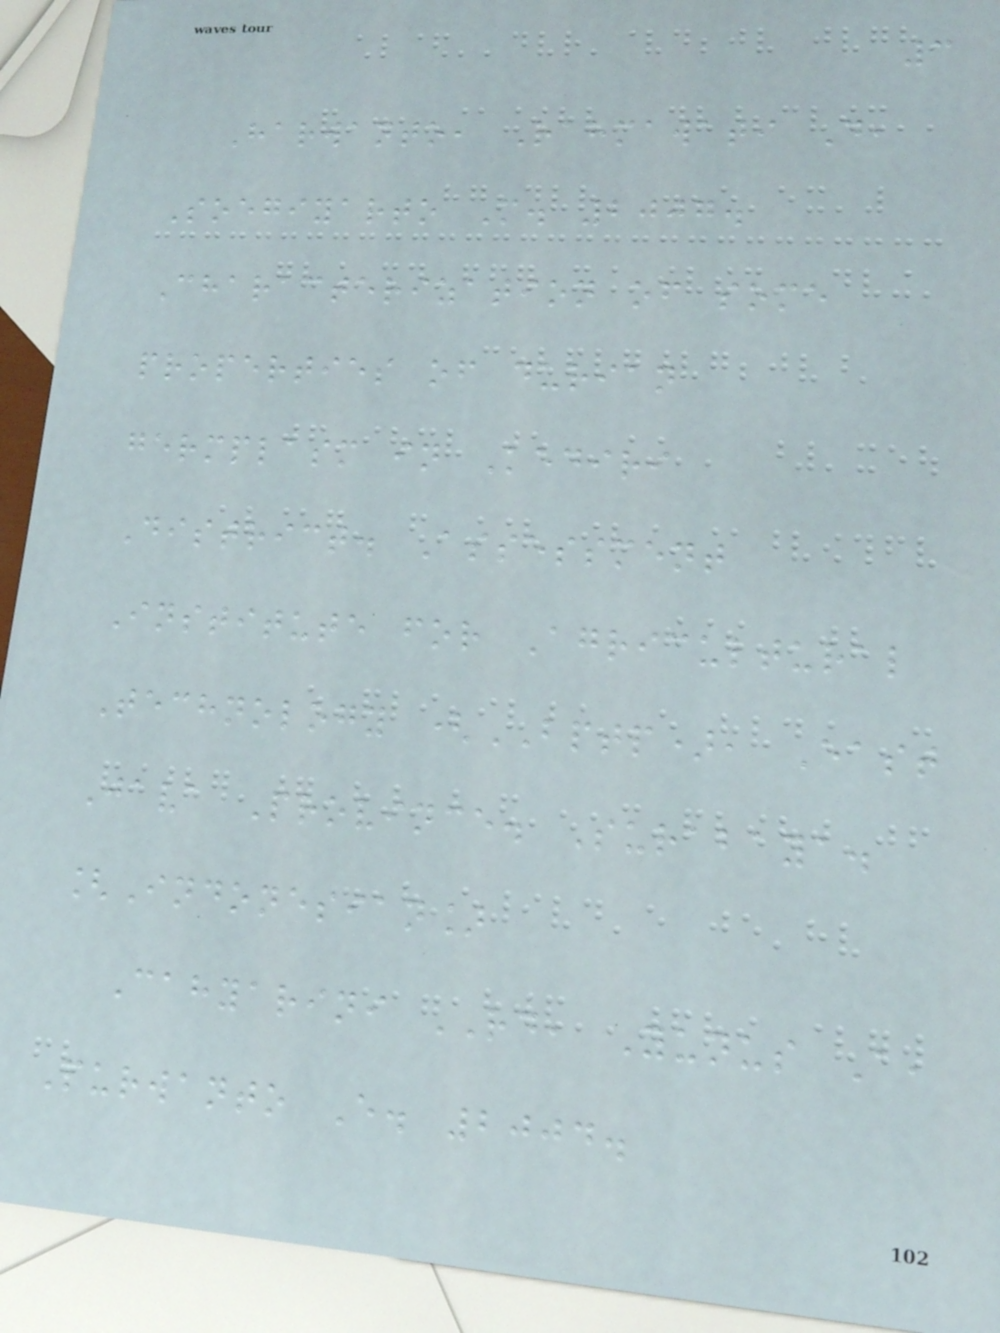3
Harwanto, Rahmawati D,
Soegiyarto M. 2007.
Characterization of some
properties of durian
germplasm in Kediri
District. Assessment
Institute for Agricultural
Technology (BPTP), East
Java Province. Surabaya.
[Indonesian]
Cahyarini RD, Yunus A,
Purwanto E. 2004.
